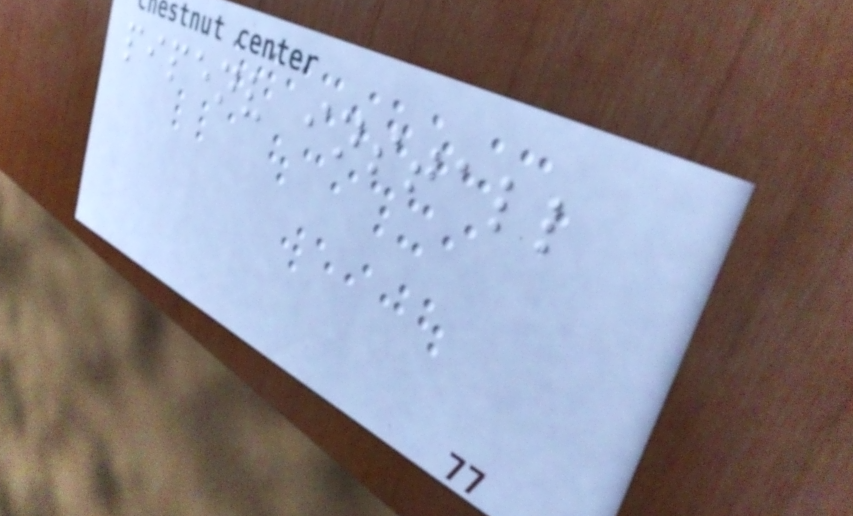pipenv install
